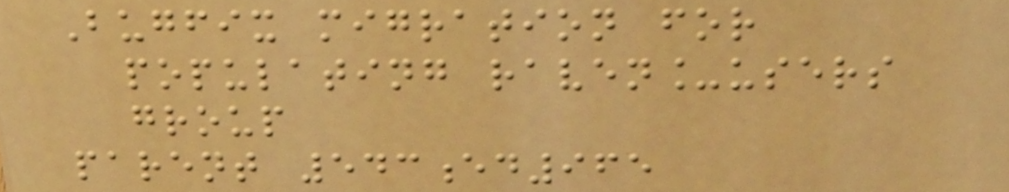Bugfix migration for
populating raven_users
group
parent 543ed965
